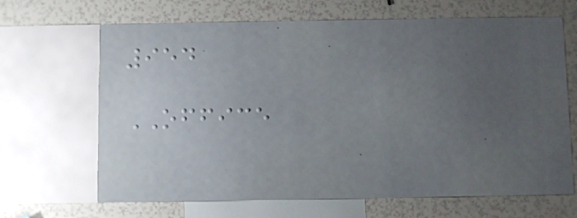954
OFFICE
